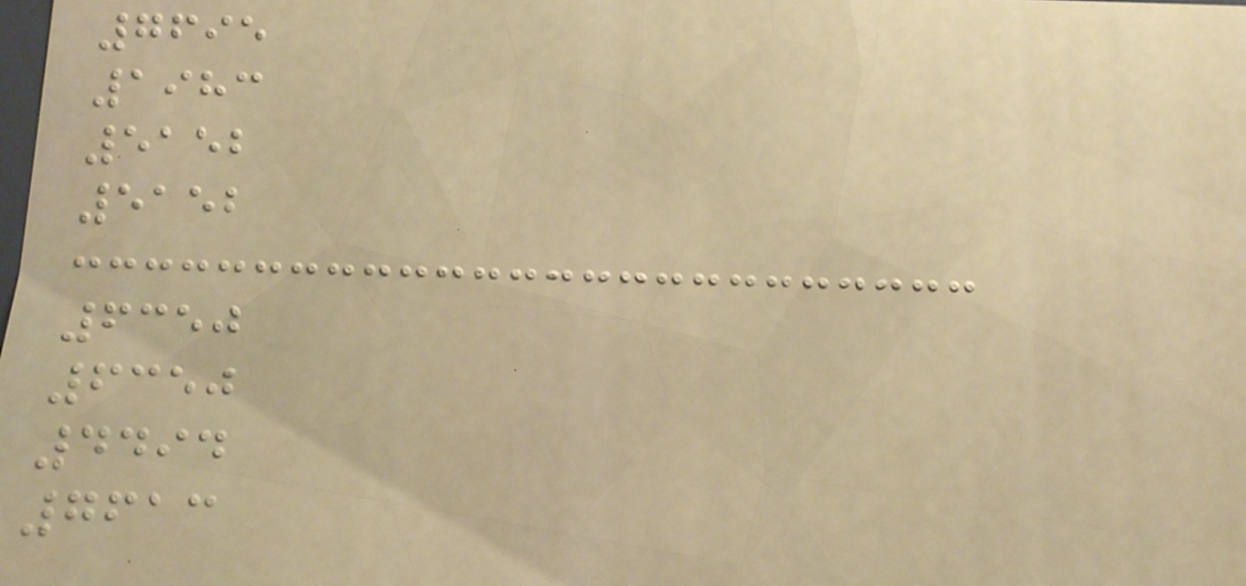7695
1983
5152
5152
6350
6350
4494
7613
